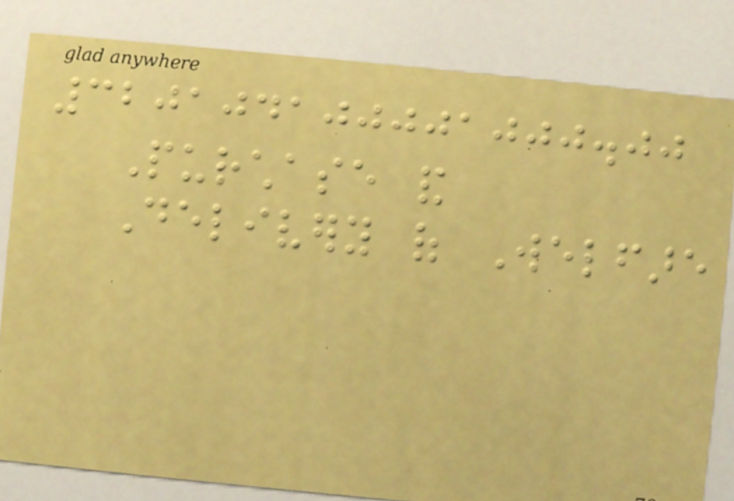320104100001000.00
Purchase and
Delivery of Welfare
